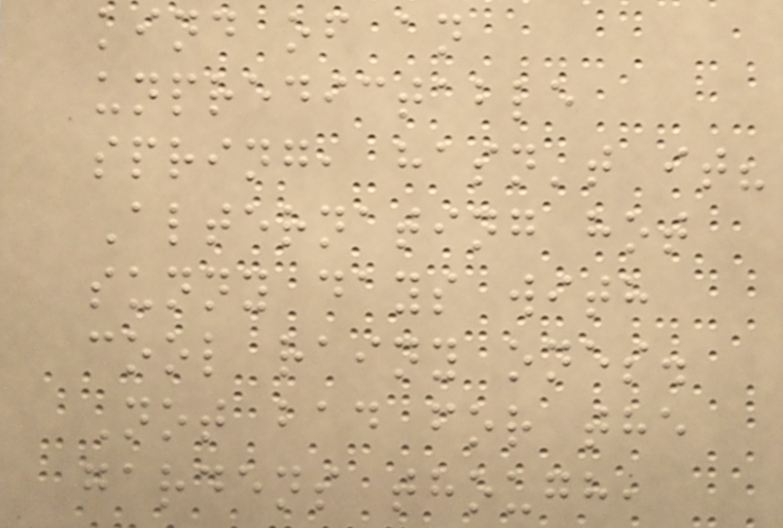kind of an
unpredictable
spring, hasn't it?
Alternating hot
sunny days with
cool rainy ones.
Not bad for the
gardens though,
